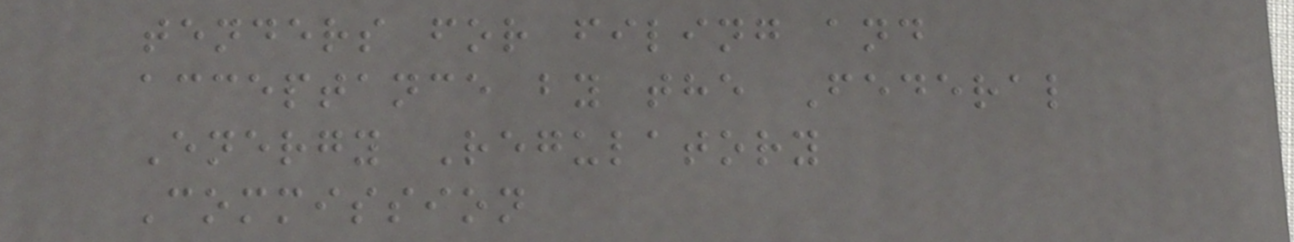tenders for filing and
acceptance by the Federal
Energy Regulatory
Commission
